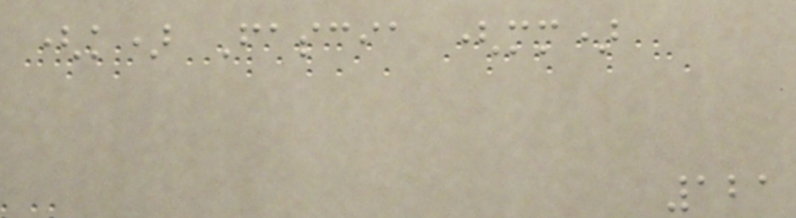(k) Fascia (mm)
121
